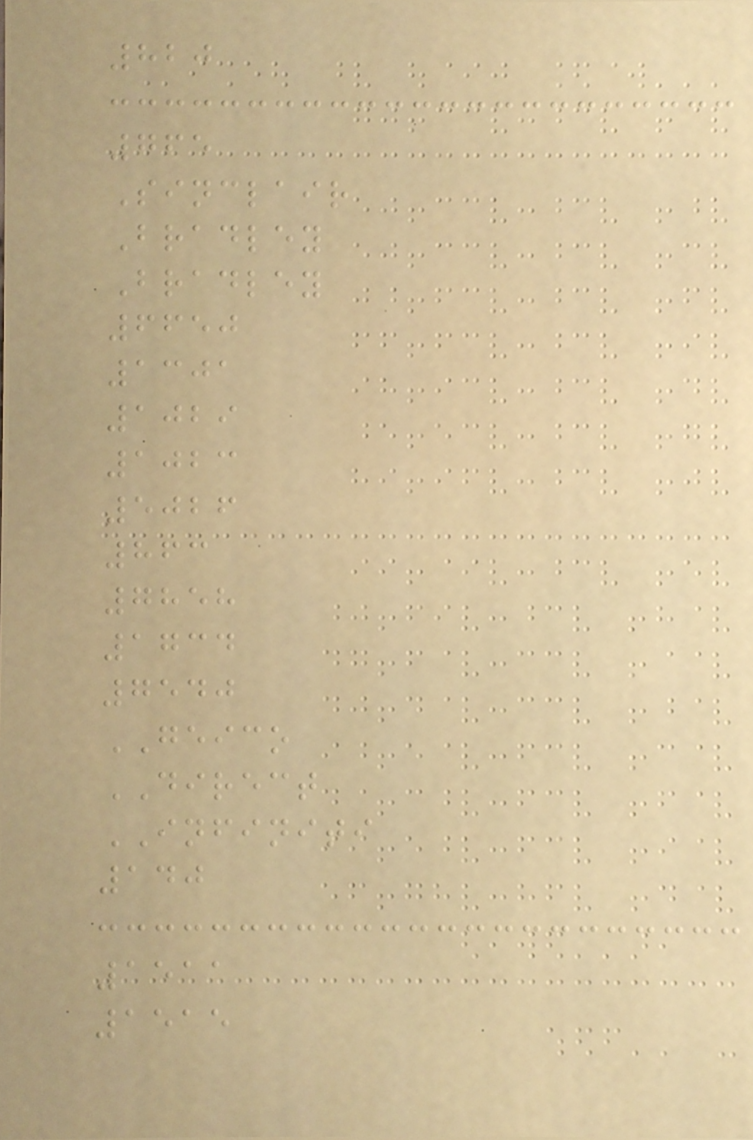820
765
Sinclair
Bradley
Bradley
6650
1301
1029
1023
5026
863
7858
1734
7540
GEICO
DIRECT
INFINITI
140
1511
1515
